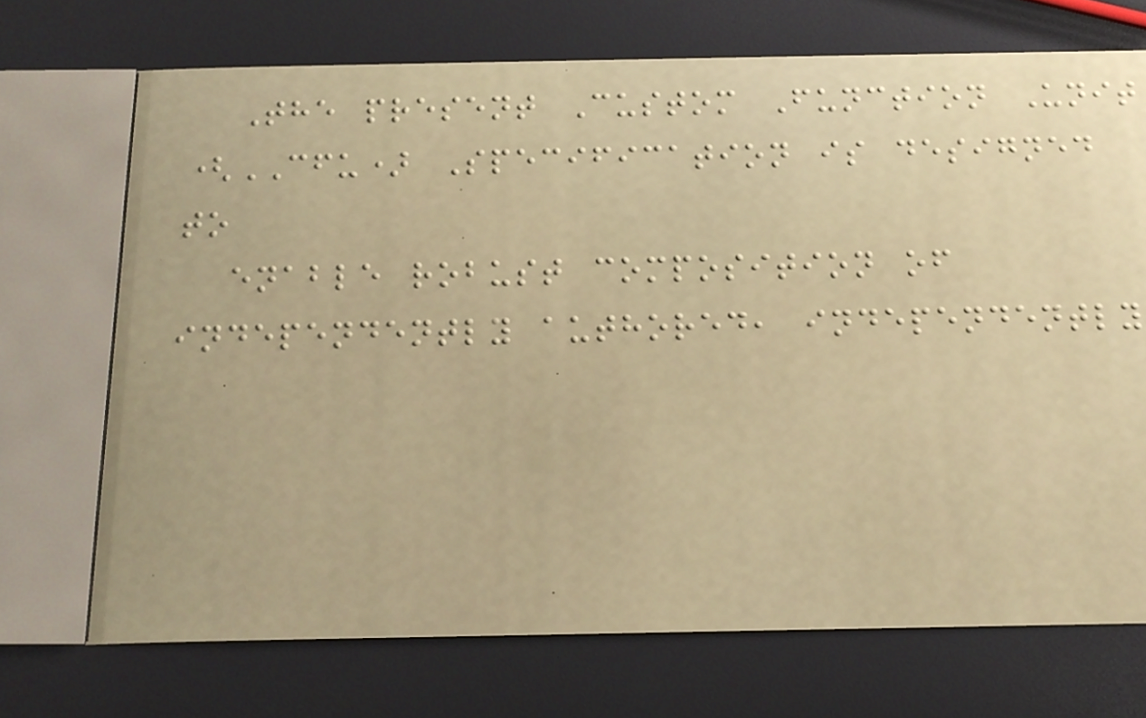The present Custom Function Unit
(CFU) Specification is designed
to
enable robust composition of
independently authored, independently
